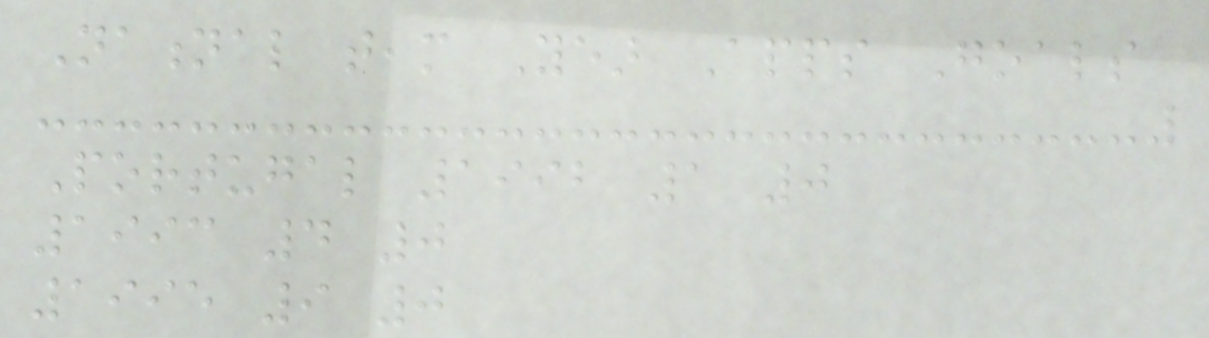National team Year Apps Goals
Portugal 1992 1 0
1993 4 0
1995 9 0
